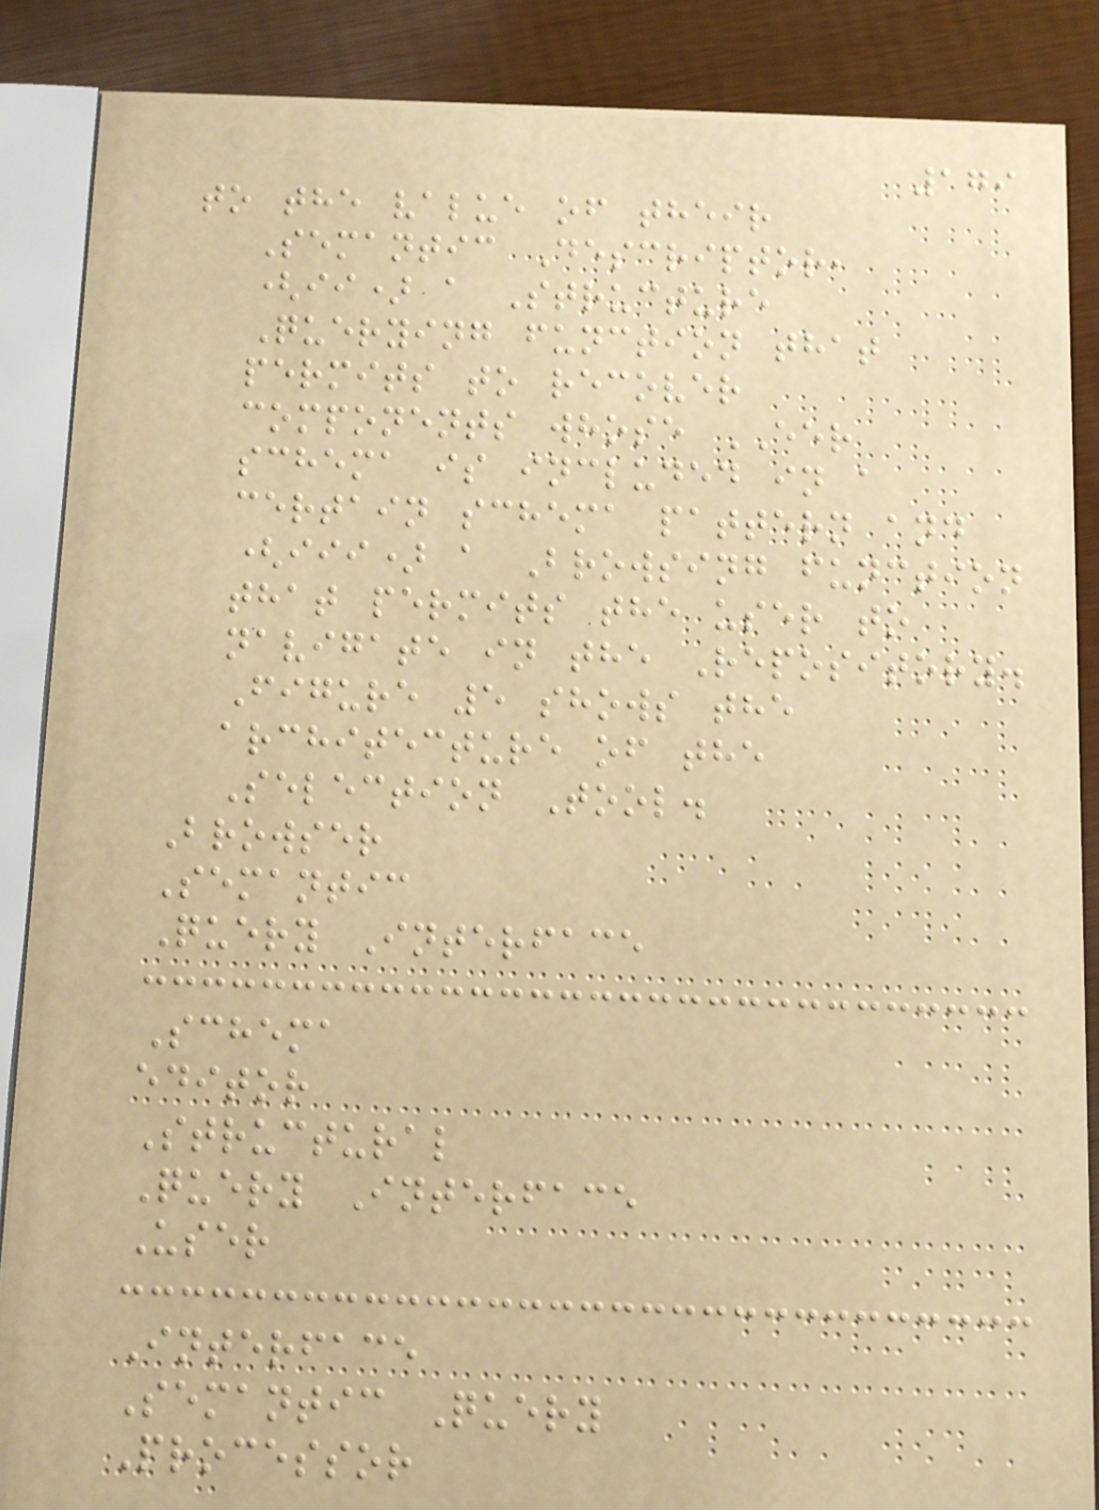179
to the value of their
Semantic Descriptor,
(ii) a Structure
Querying function that
permits to recover
components whose EER
schema is included in a
certain schema pattern and
(iii) a Browsing function
that permits the user to
navigate in the Repository.
Figure 5 shows the
architecture of the
Selection Tool.
Browser
Semantic
Query Interface
Schema
editor
Structural
Query Interface
User
Interface
Semantic Query
Processor
